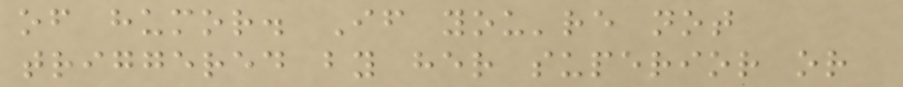of humor. If you're not
triggered by her superior or
